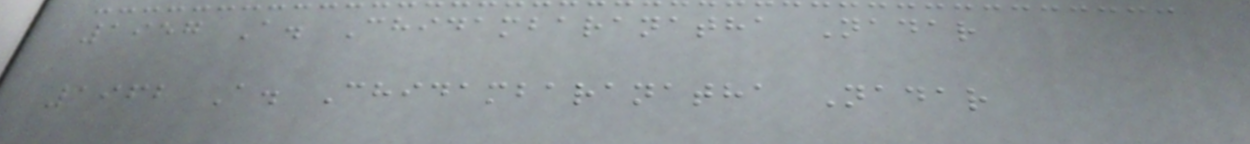1957 A. Chidambaranatha Nadar
1962 A. Chidambaranatha Nadar
